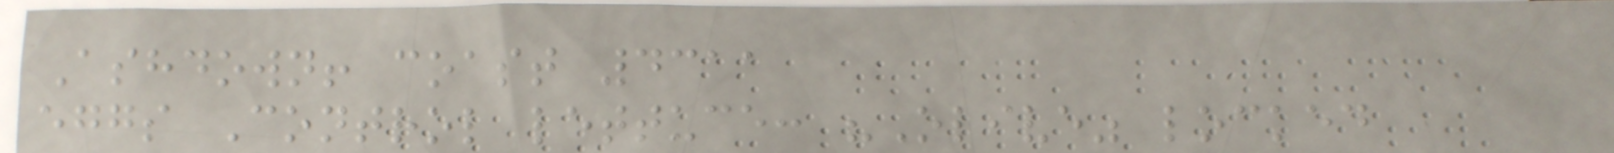Ashdown! coast 4311
eggs Control lettuce: "Olive" locked
